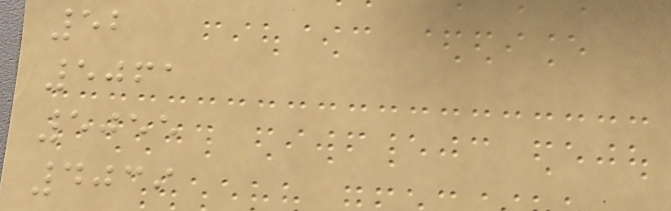52
5061
5055
4039
